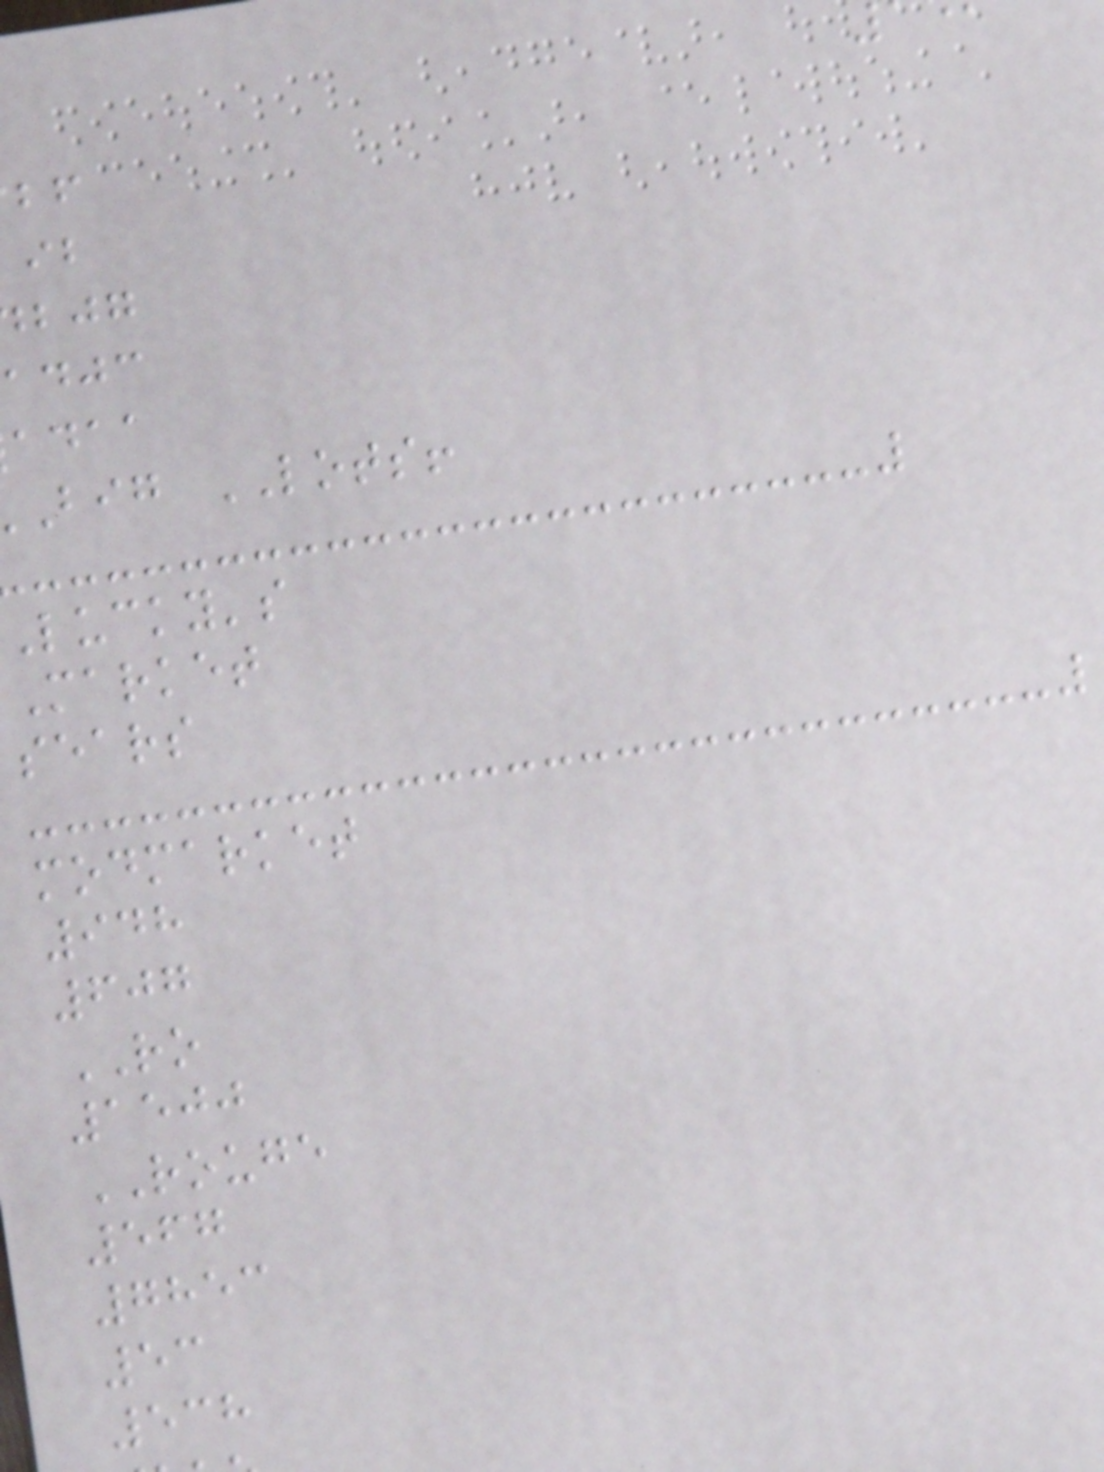adjc
adaa
big LOTS!
Lucky's
Market
sears
modmarket
948
607
RO
1500
ROUGE
567
7853
53
538
